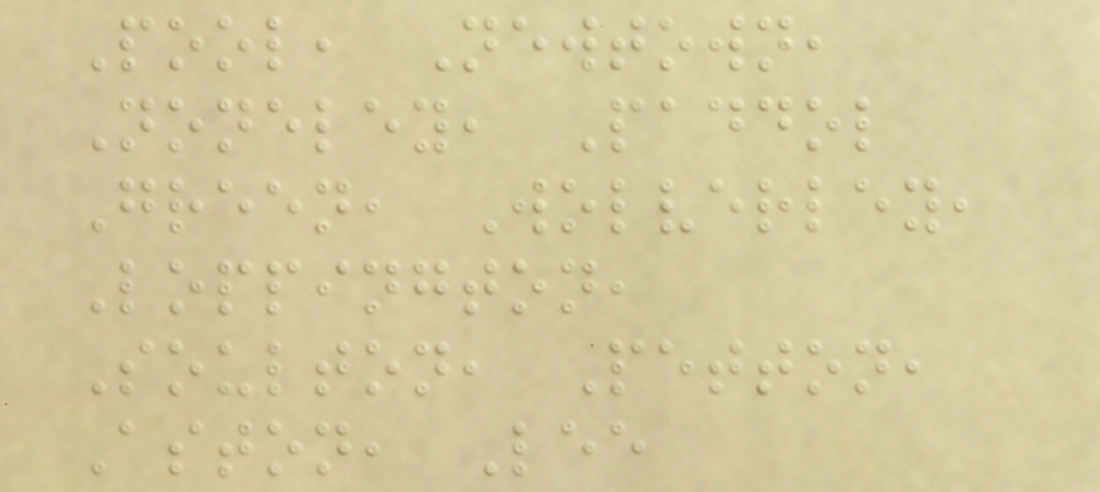Pool, Newtown,
Noneley, Paddol
Green, Wolverley,
Loppington,
Soulton, Petton,
Aston, Lee
